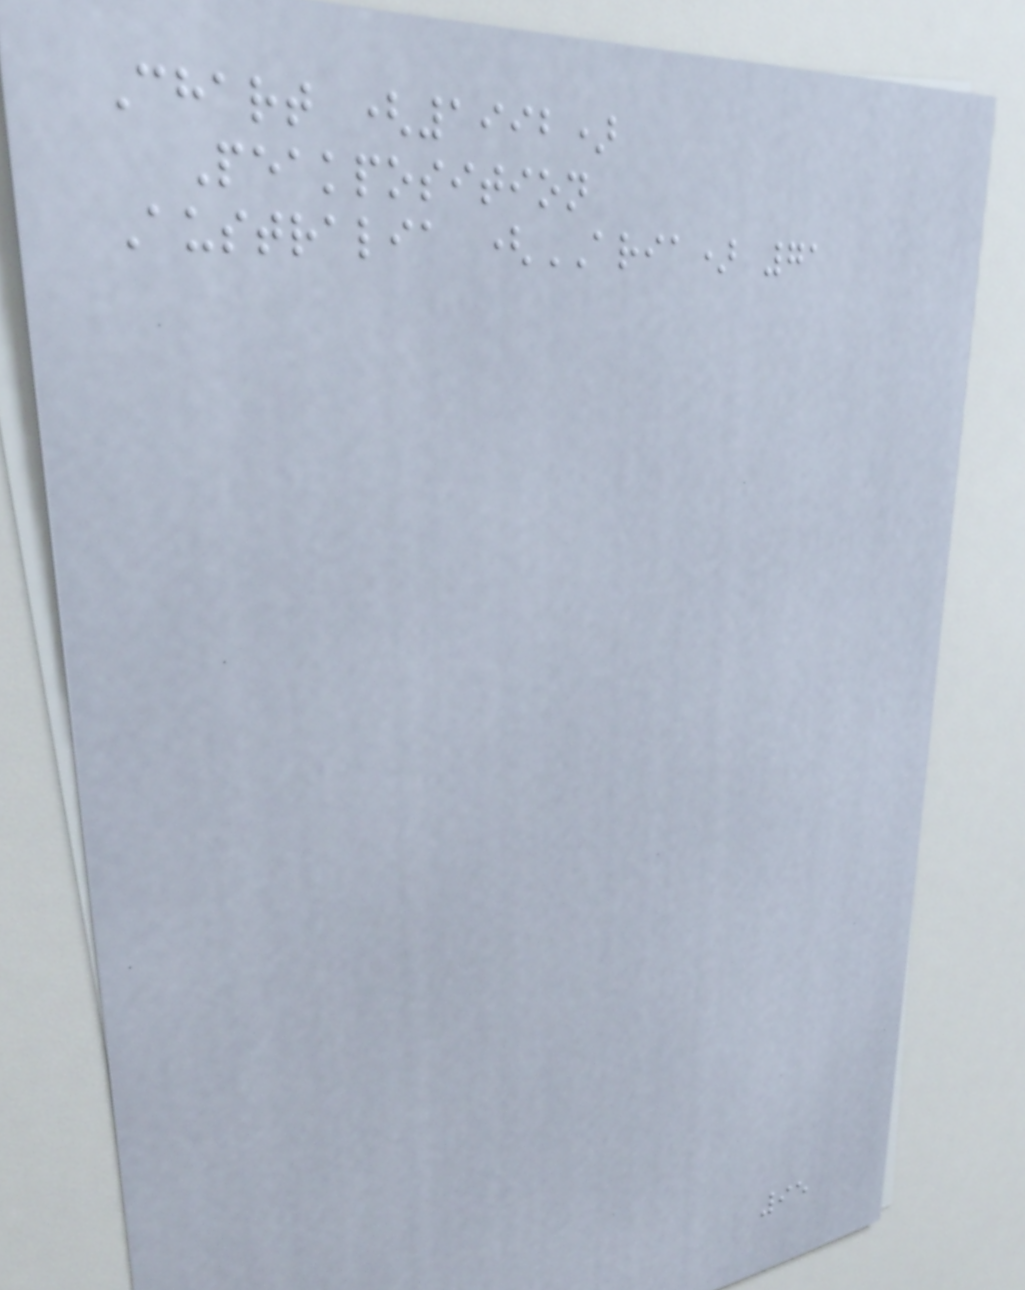Chart (1992)
Peakposition
Australia (ARIA) 71
95
